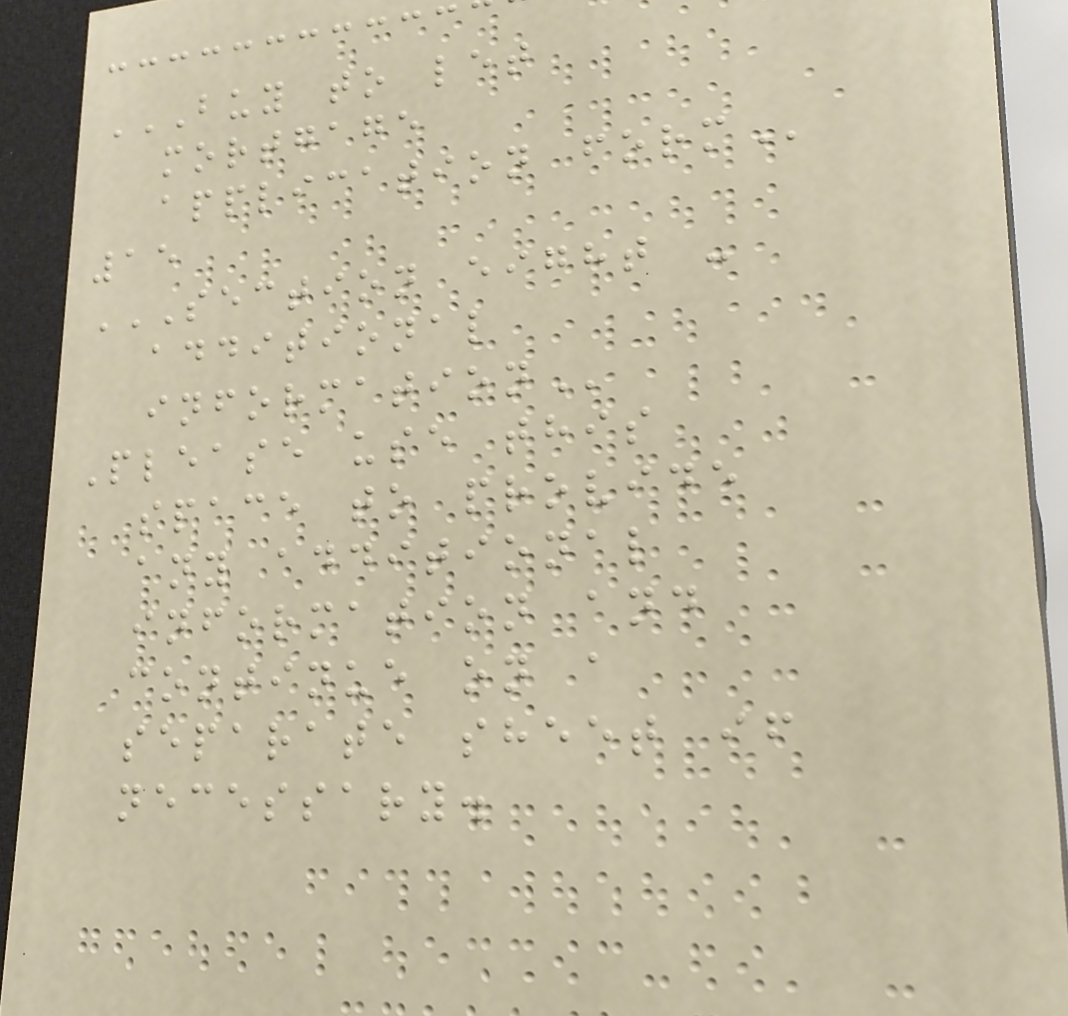BUY TO LET
MORTGAGE
APPLICATION FORM
15
SECTION EIGHT -
ADDITIONAL
INFORMATION
Please use this
space to provide
any additional
information and
continue on a
separate sheet if
necessary.
